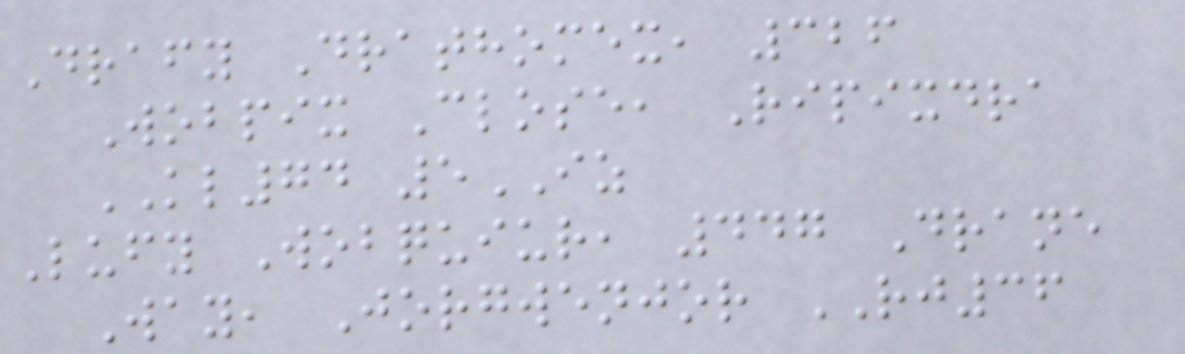Drafy Drathomex, 326
Wobpix Close, Ripixdra
KL74 5IZ
Lufy Wobquiur, 447 Drane
Way, Jorgwenjor RJ36
